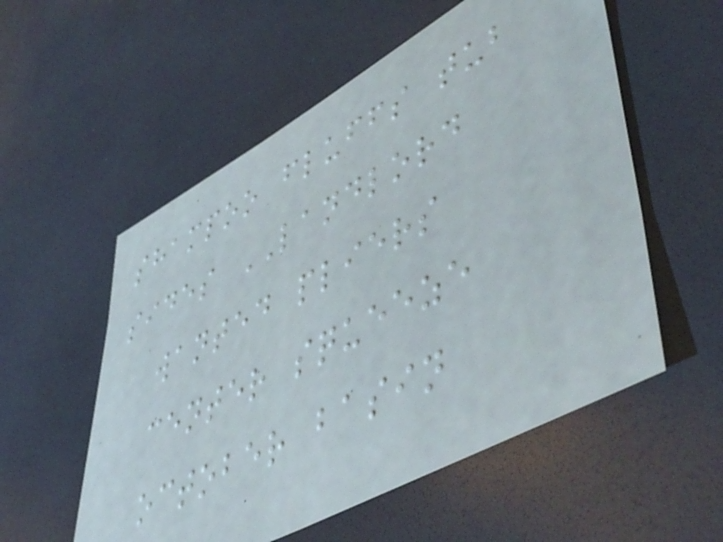shampoo fluffs tub
sides LANDLORD
wanted pliers
center squeeze
october basin
